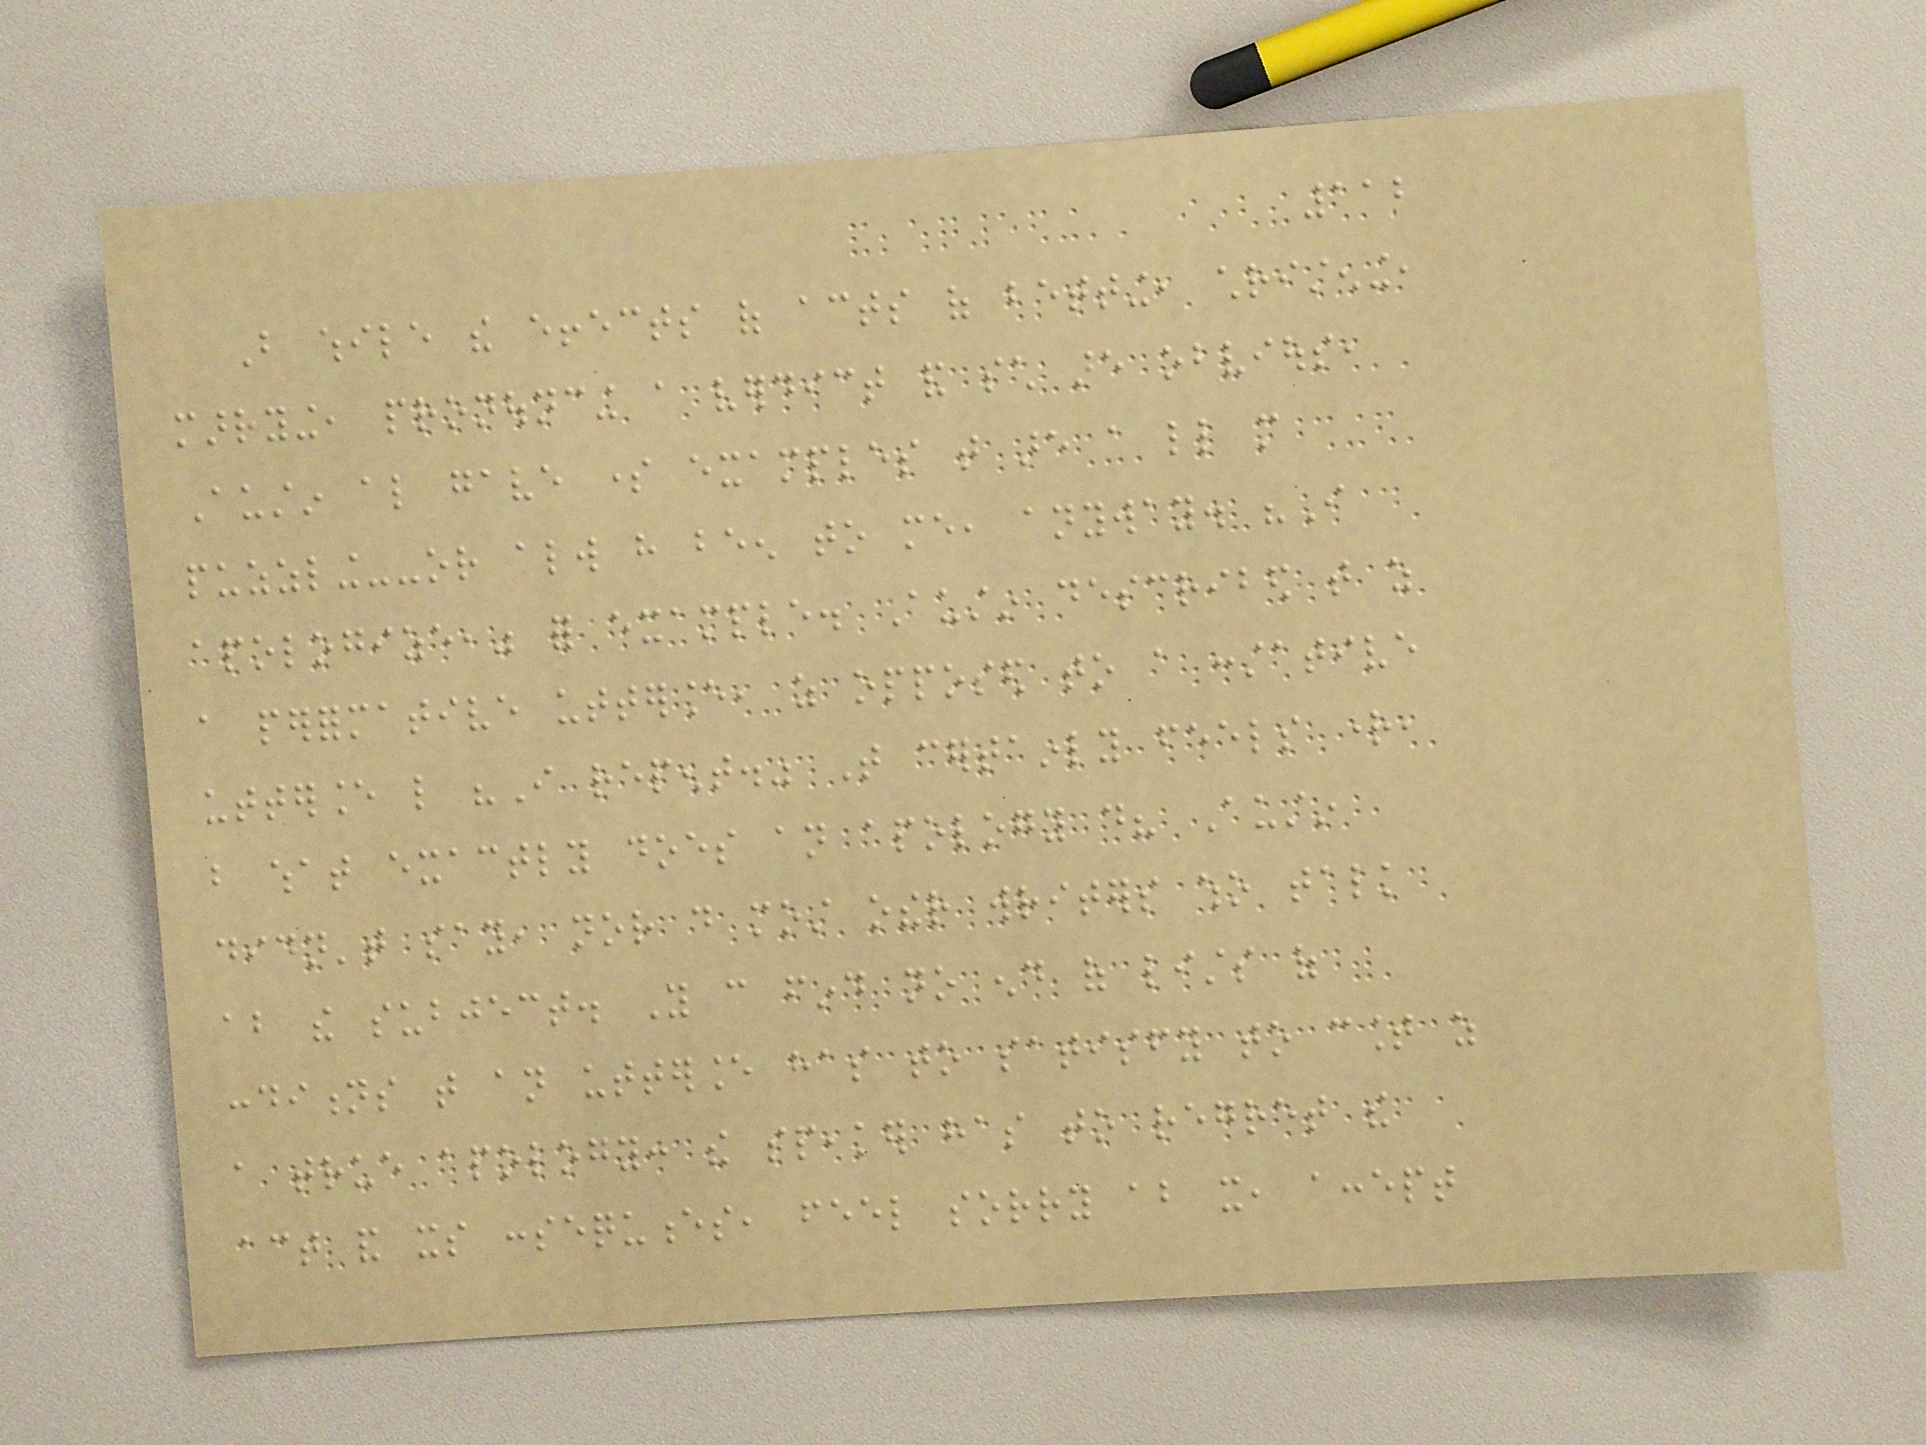112
But while the effects of acts of betting, christening,
marrying, pronouncing a verdict and such are obvious,
Austin also gave some examples that are a little more
puzzling--or always have been to me, anyway. "I
apologize," for example. Austin described that as
a performative utterance, as opposed to a constative
utterance like "I repent." That certainly feels right,
but what exactly does an apology do? Austin
didn't say, nor do most other writers who talk
about the subject. You can find no end of lists of
conditions that an utterance has to satisfy to count as
a true apology: the speaker has to regret the
act and its consequences, feel sorry about it, accept
